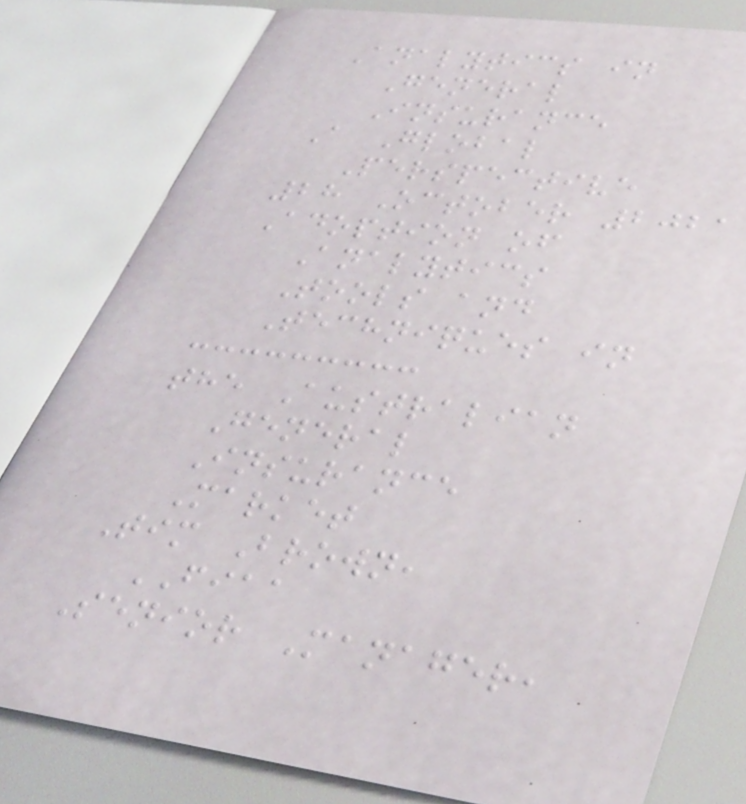Analytics in
General
Insurance
A Global
Perspective
28 October 2021
Adoption of
Analytics
Tools and
Techniques in
the Australian
General
Insurance
Market
Tim Brown,
FIAA
Senior Manager,
